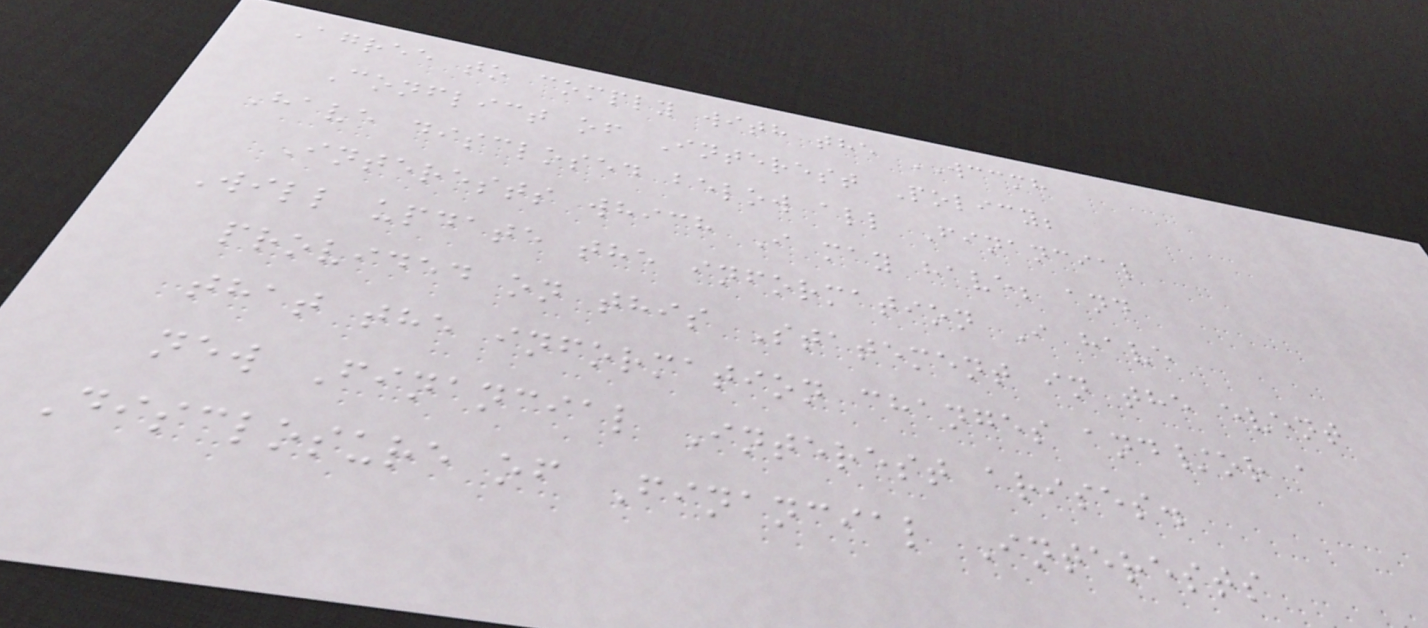Agree to comply with the WCCMH
Conflict of Interest Policy;
Have disclosed below all Financial
Interests which I may have; and
Will update the information I have
provided on this Statement in the event
that the information changes and/or a
new Financial Interest arises.
Disclosure of Financial Interests
